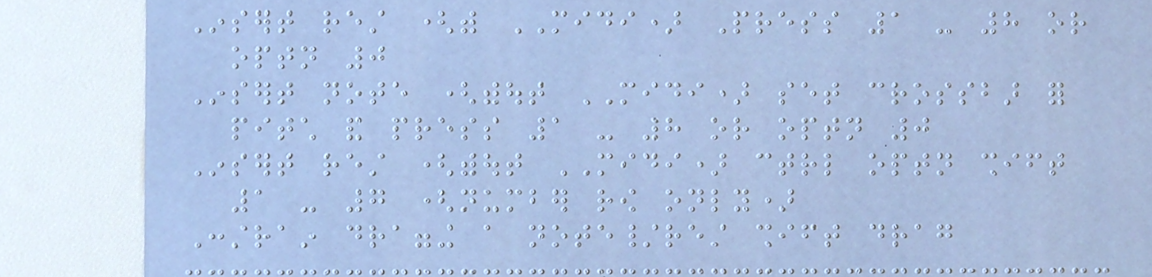Insert rest (with MIDI) Press 1 - 8 or
optn 0
Insert note (without MIDI) set crossbar for
pitch and press 1 - 8 or optn 0
Insert rest (without MIDI) ctrl optn shift
1 - 7 (number row only)
Constrain dragging a note/rest shift drag
